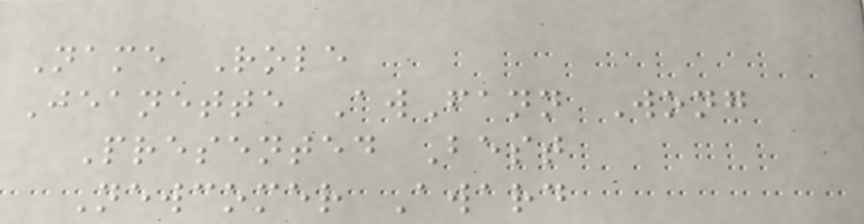Name Role
Jeanette AwFann Wong
Presented Best
Newcomer Award
